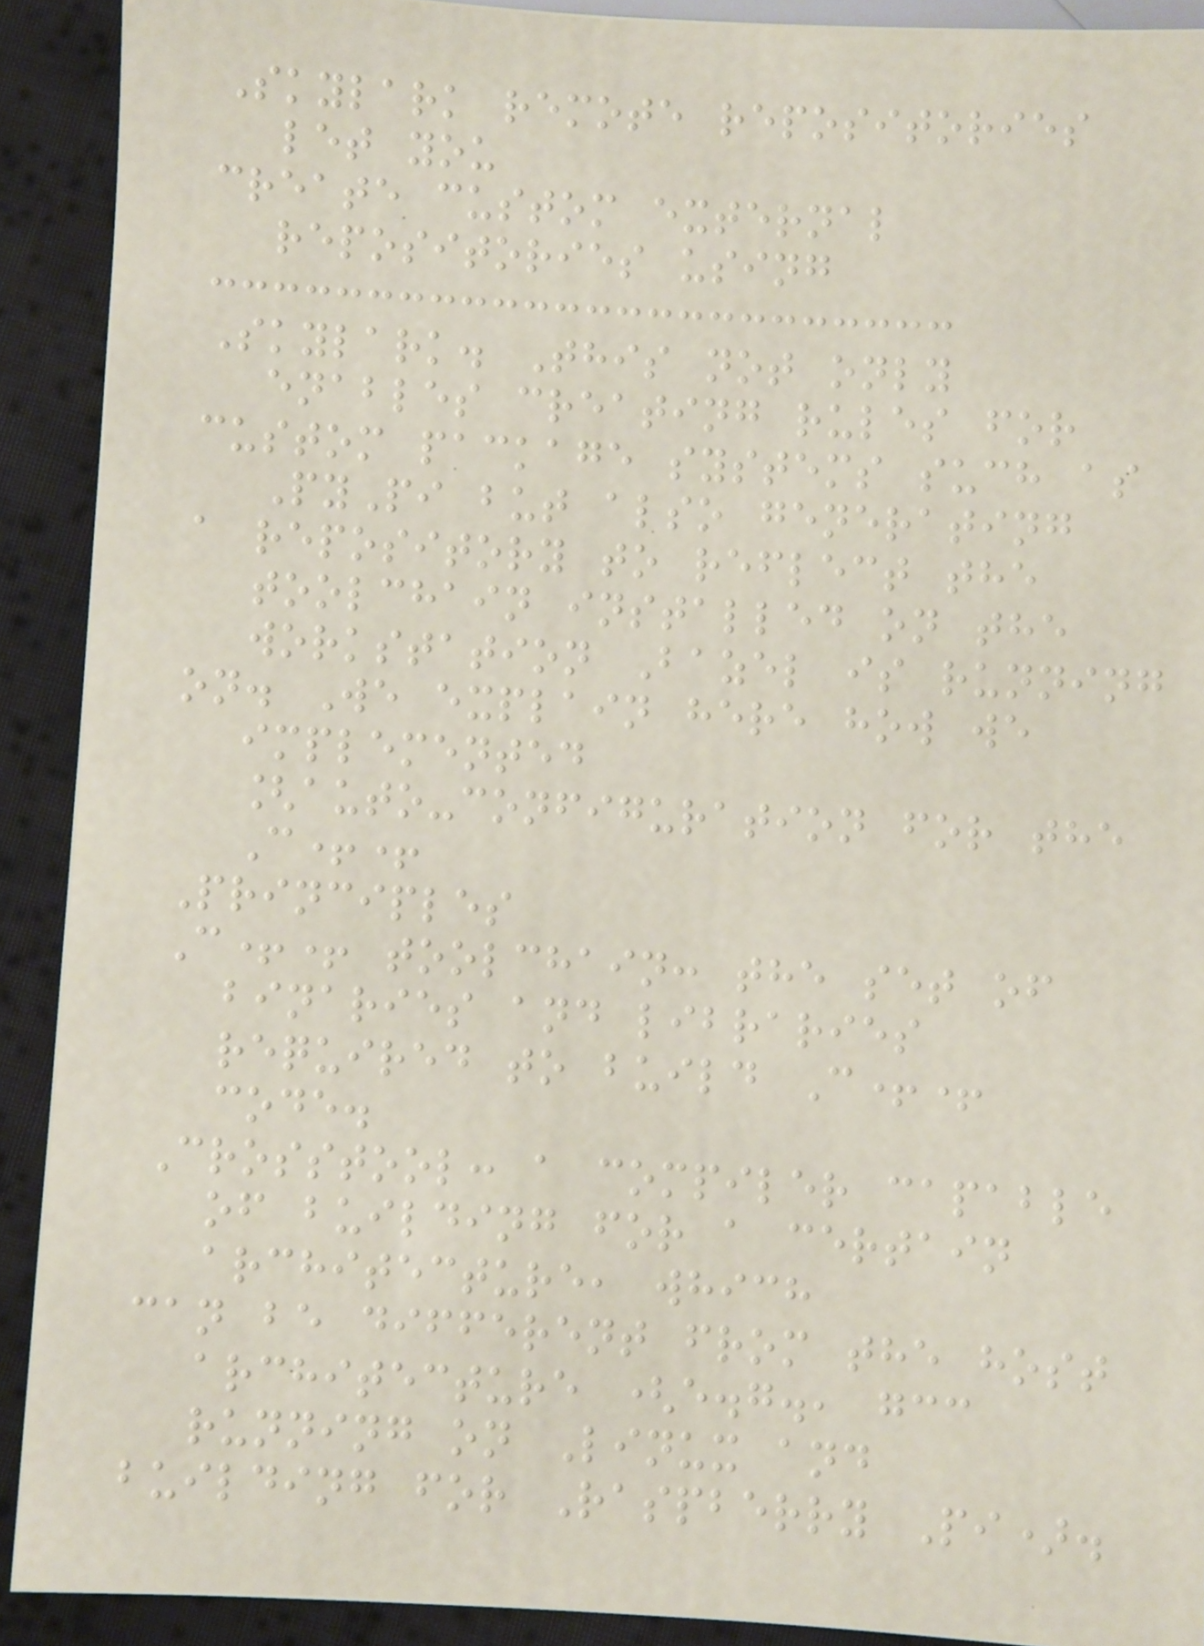Skylark remote repositories
let you
create custom external
repositories using
Skylark. This not only
enables creating rules for
custom package systems such as
PyPi but also generating
a repository to reflect the
toolchain installed on the
workstation Bazel is running
on. We explain here how we
implemented
[auto-configuration for the
C++
Principles
C++ toolchain: the set of
binaries and libraries
required to build C++
code.
Crosstool: a compiler capable
of building for a certain
architecture, which
can be different from the host
architecture (e.g., gcc
running on Linux and
building for Raspberry Pi).
